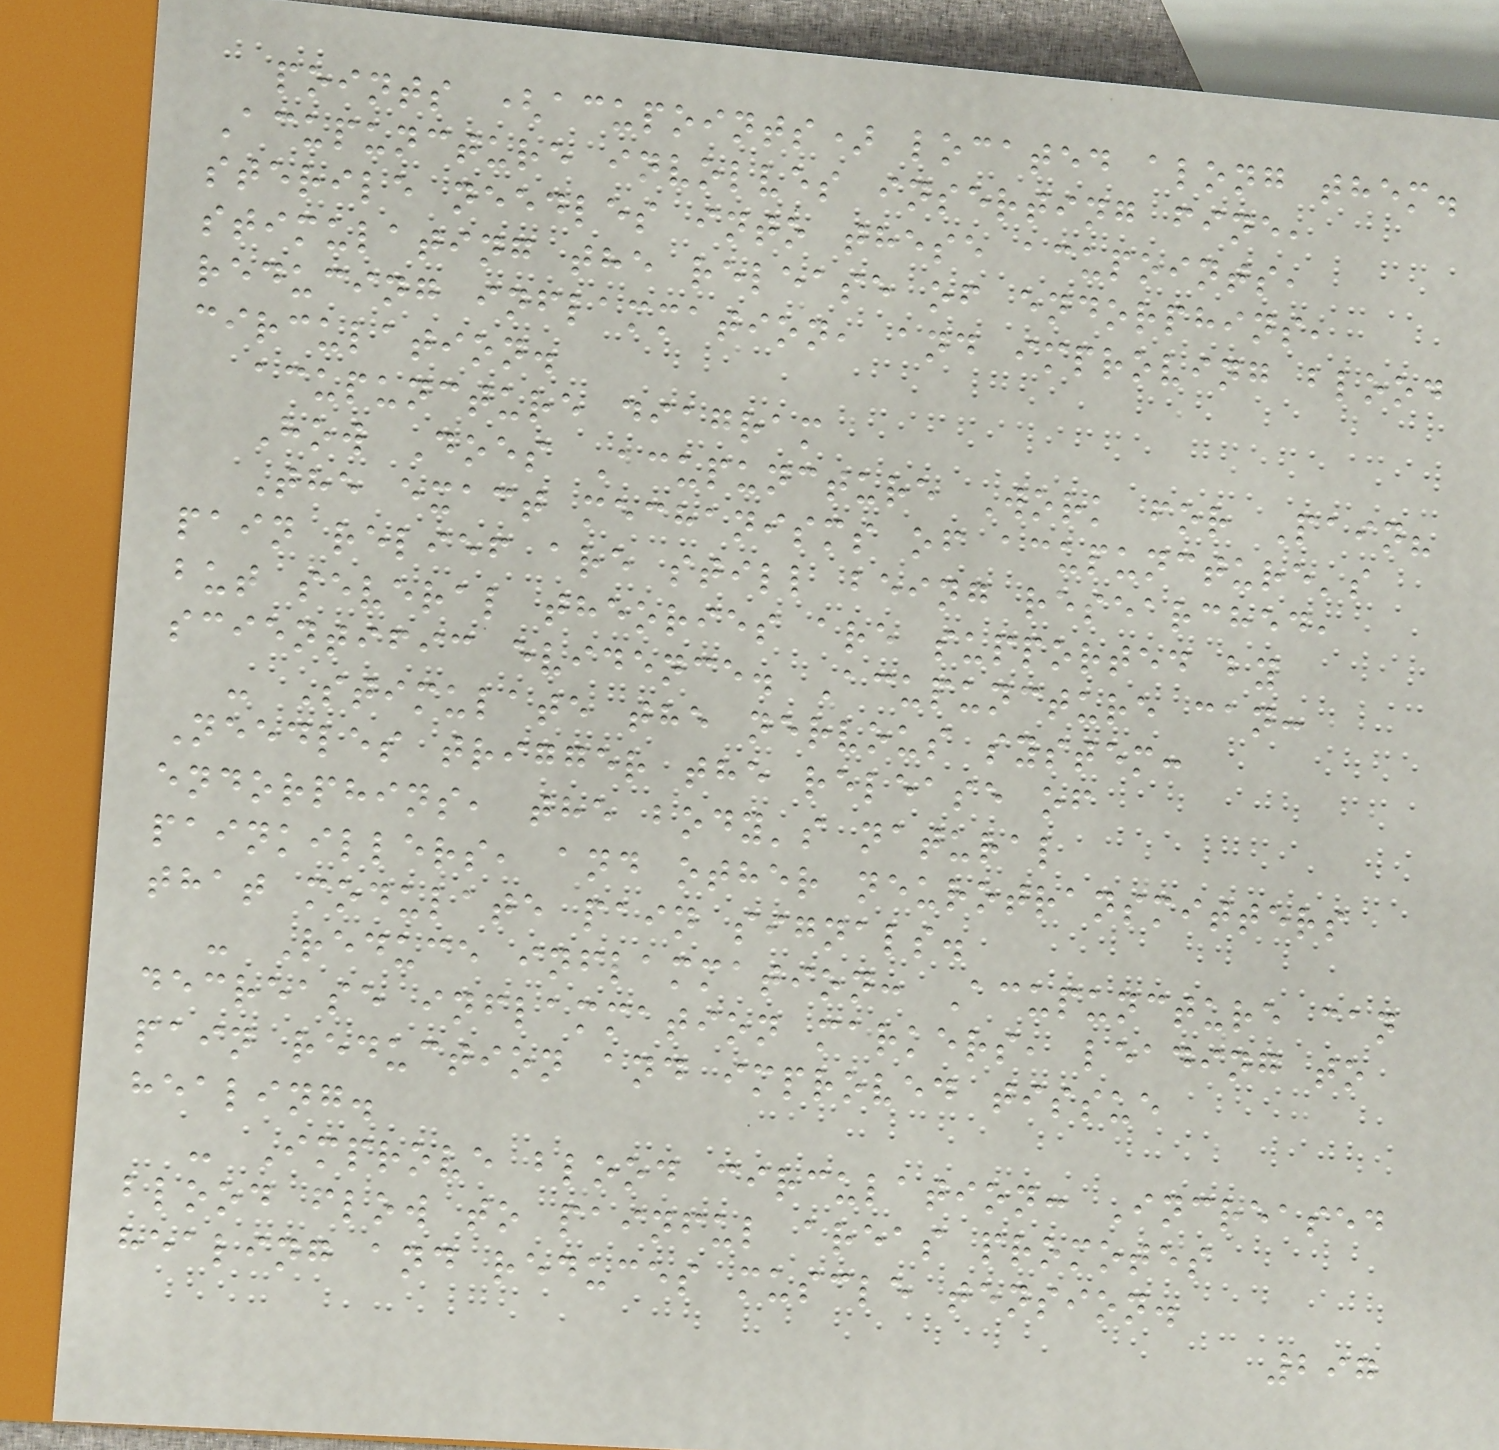points (acupoints) located along them.
Acupuncture involves inserting fine,
sterile needles into these acupoints,
stimulating the release of endorphins,
reducing inflammation, and improving blood
circulation.
acupuncture diagram
How Does Acupuncture Work for Pain?
The exact mechanisms of acupuncture's
pain relief are still being researched,
but several theories are supported by
scientific evidence. Acupuncture can:
- Stimulate the nervous system:
Needles trigger the release of
endorphins, the body's natural
painkillers, and other neurotransmitters
that modulate pain signals.
- Reduce inflammation: Acupuncture can
decrease inflammation markers, leading to
pain reduction and improved tissue
healing.
- Improve blood circulation: Increased
blood flow to painful areas promotes
healing and reduces muscle tension.
297
